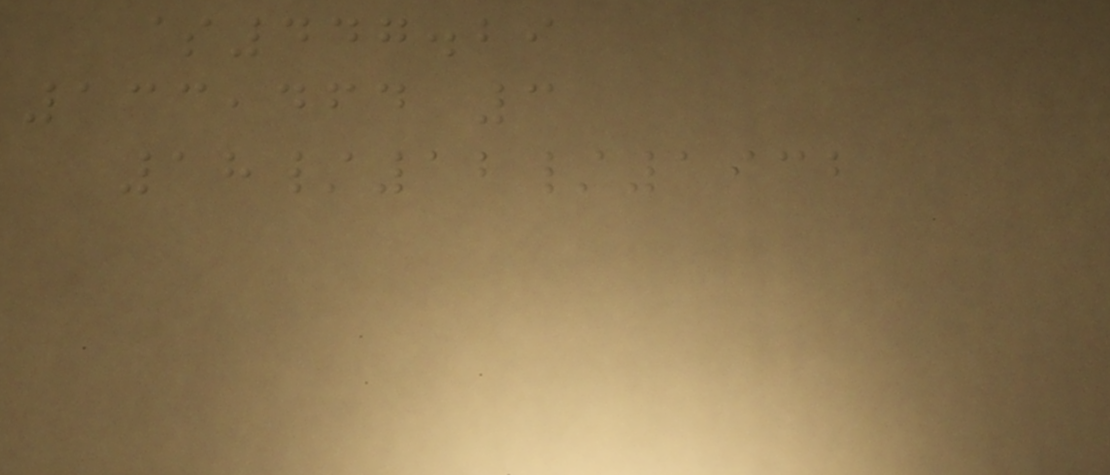$447.29
133,464 3
18/12/1932
